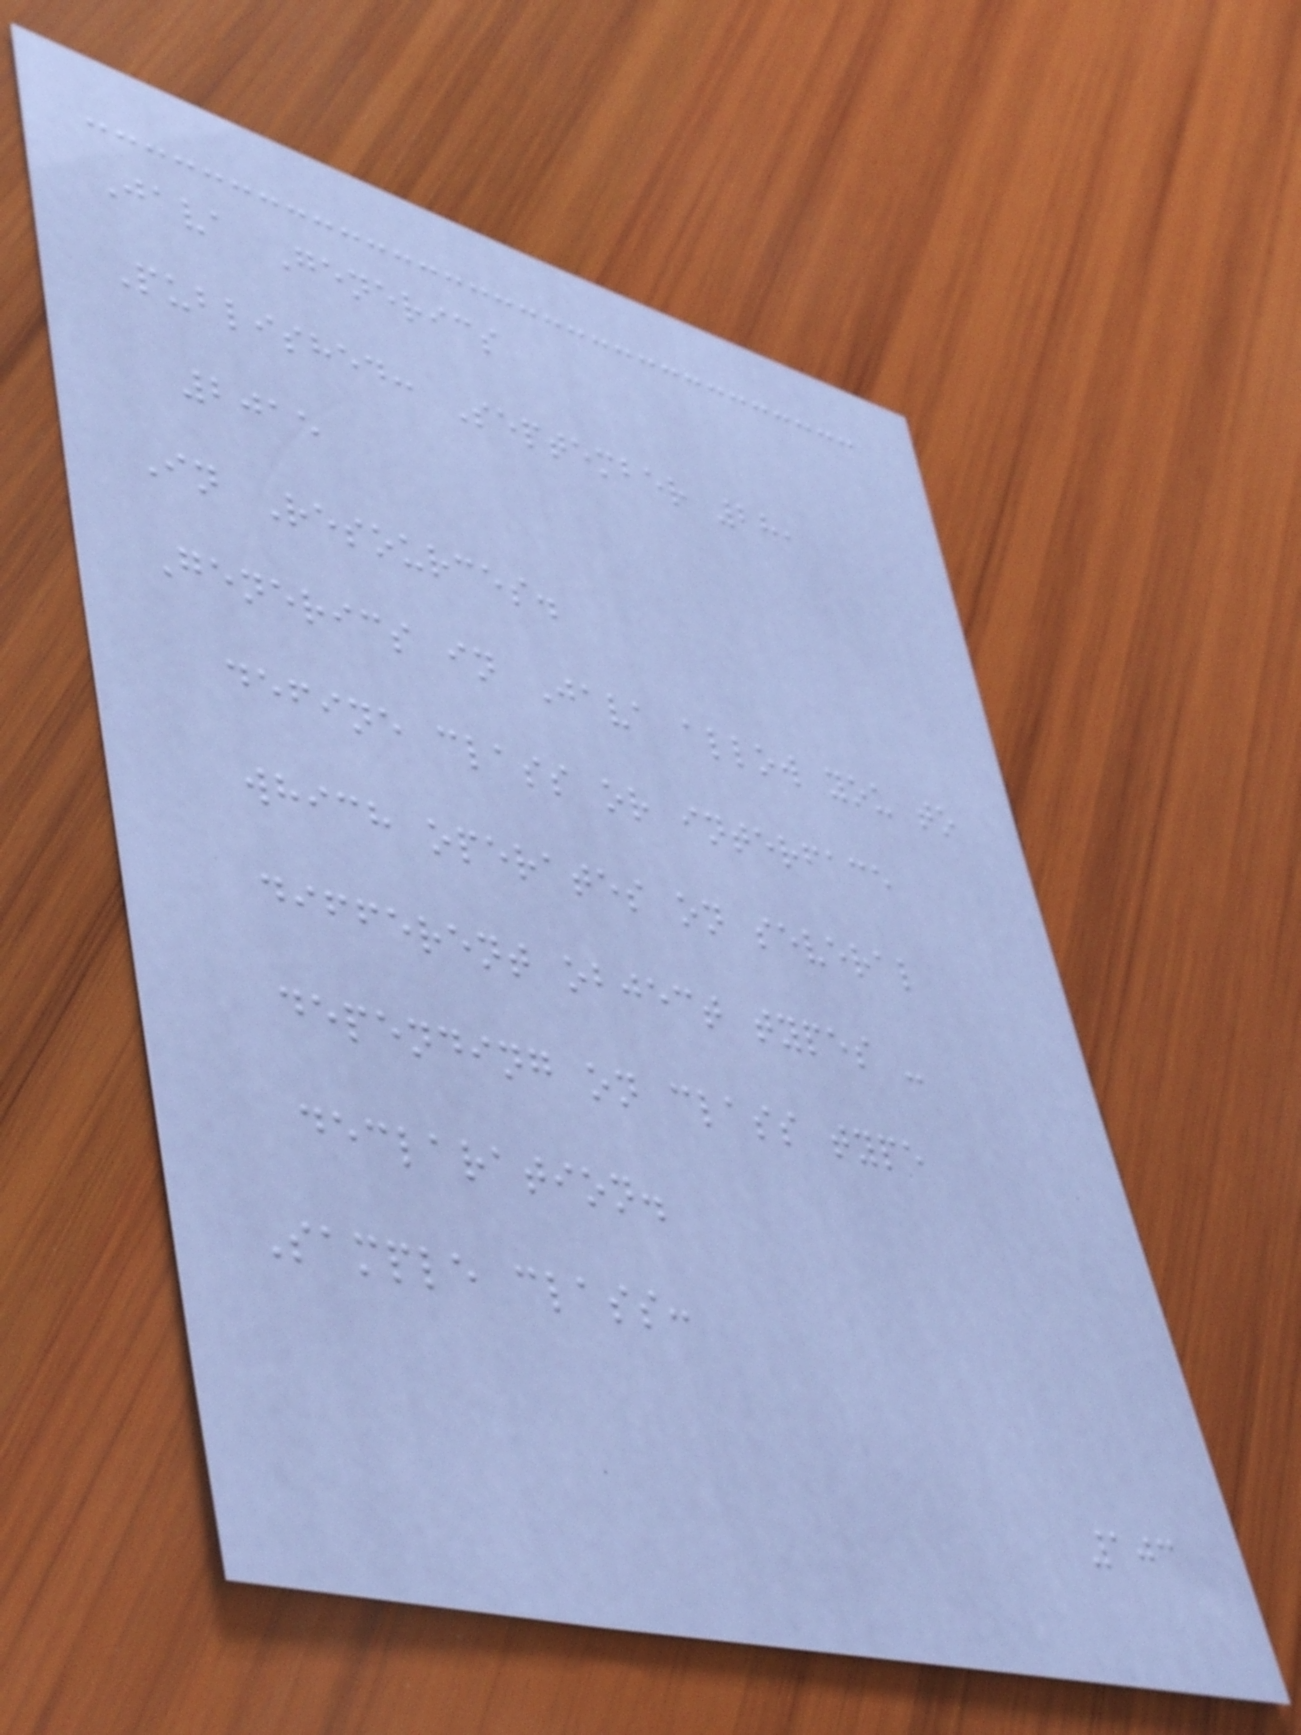Java Generics
Published: September 28,
2015
In Resources.
Generics in Java allow you to
define class or interface
which operates on several
different object types -
depending on class type
declaration.
Sample class:
103
